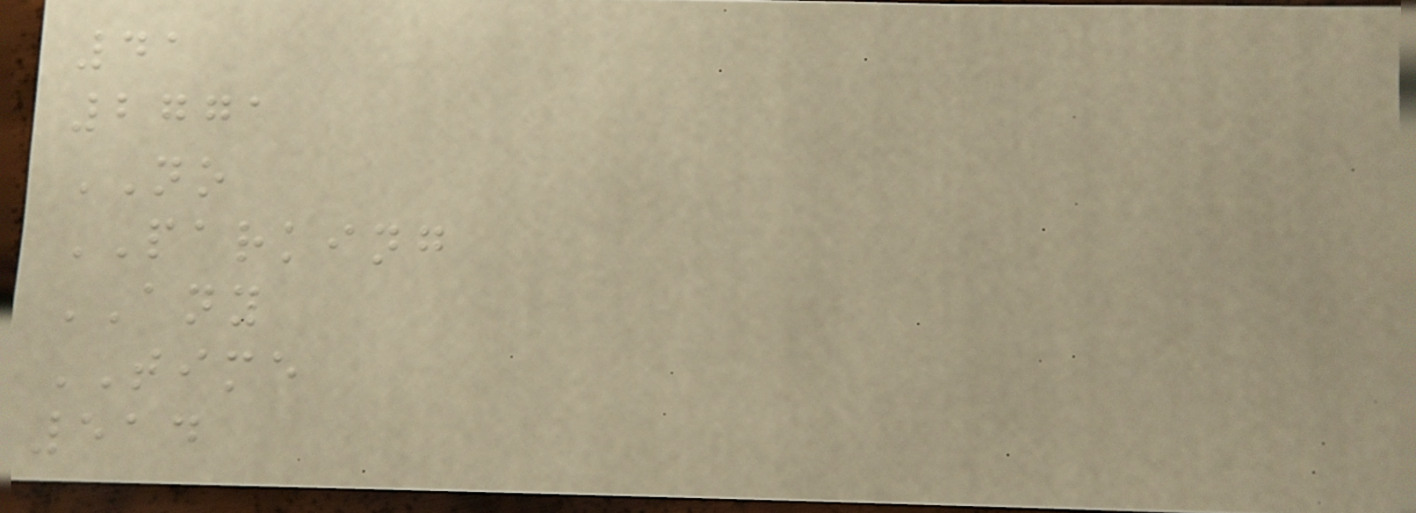41
2771
NO
PARKING
ANY
TIME
514
